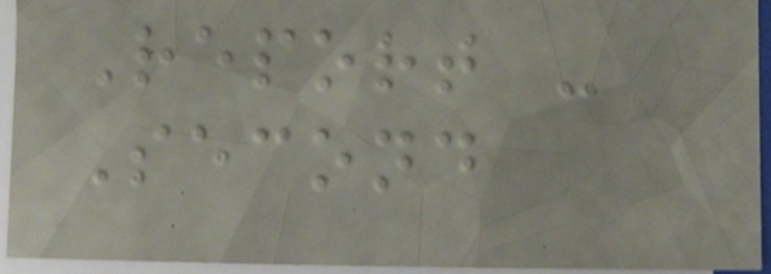Report -
Second
